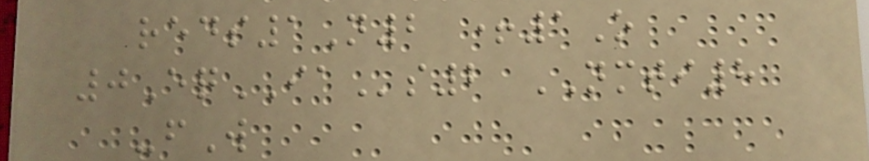reds1N2 +1O
0EqIAs2 NMTI8
-fW
